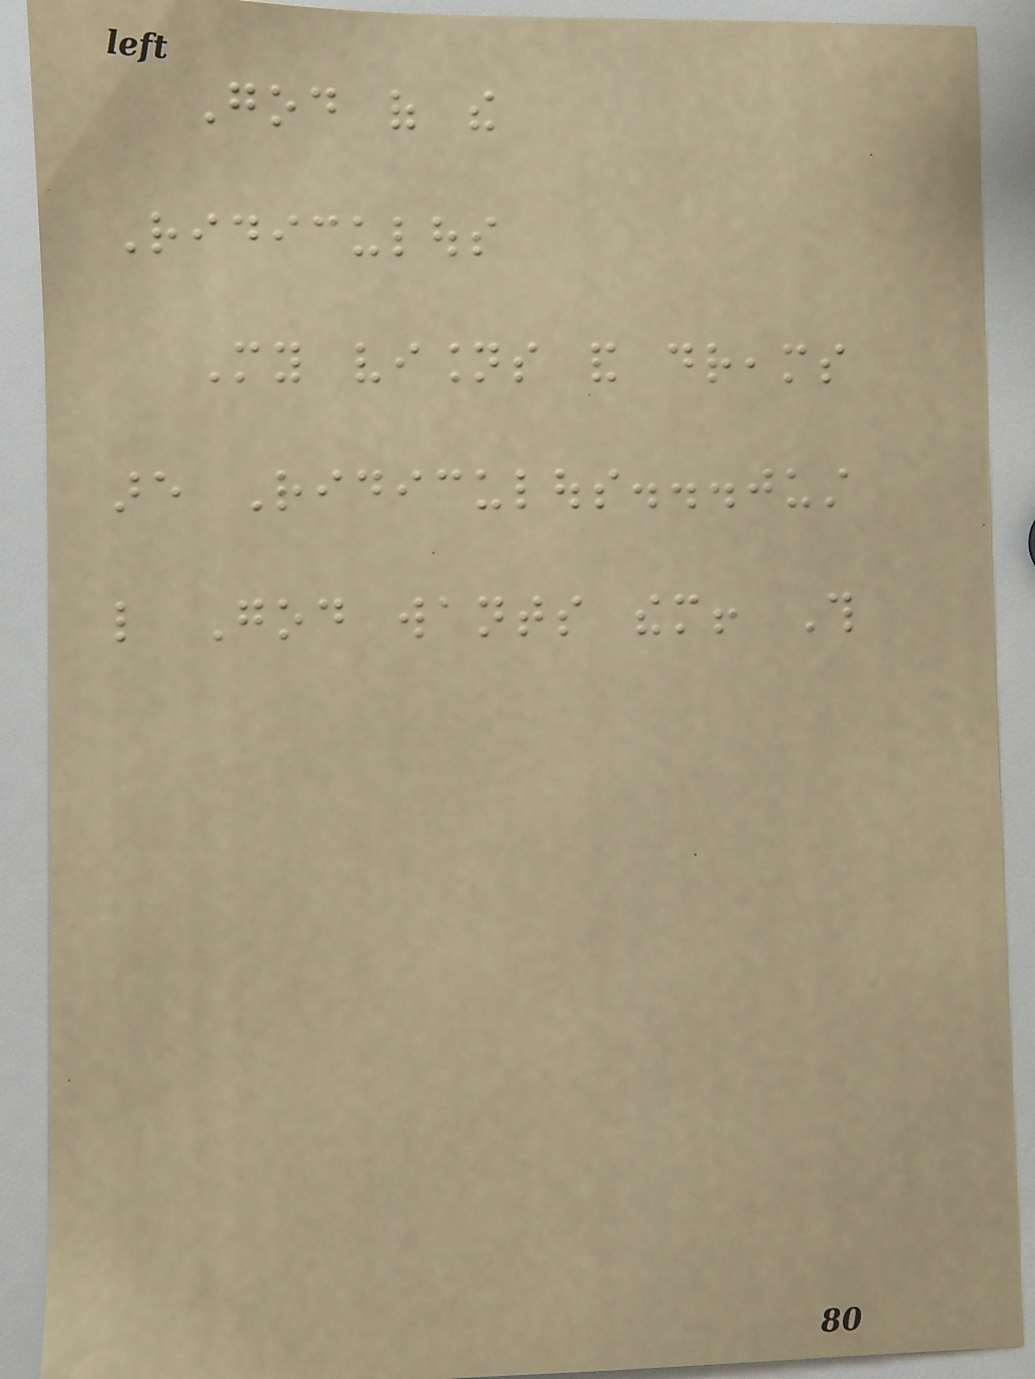God of the
Ridiculous
My visions and dreams
are Ridiculous...just
like God wants them! This
